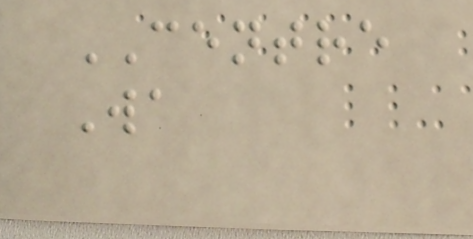CENTRE
Wa
